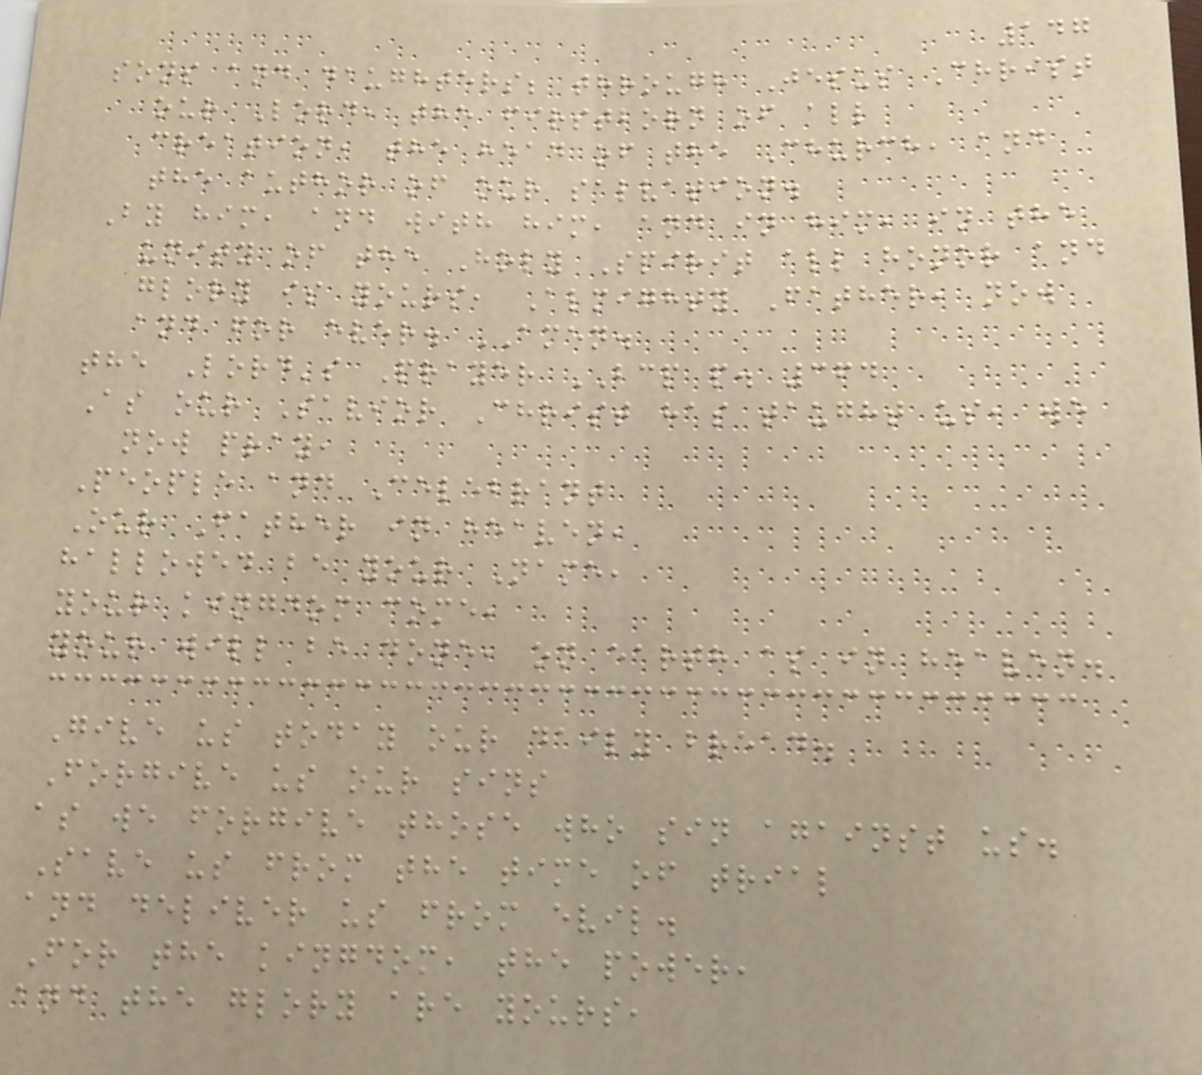147
sons and daughters; through Jesus Christ
our Lord, the firstborn of all
creation, the head of the Church, and
the author of our salvation.
By him, and with him, and in him, in the
unity of the Holy Spirit all honor and
glory is yours, Almighty Father, now
and for ever. AMEN.
the Lord's Prayer BCP p. 364
As our Savior Christ has taught us, we
now pray,
People and Celebrant
Our Father in heaven,
hallowed be your Name,
your kingdom come,
your will be done, on earth as in heaven.
Give us today our daily bread.
Forgive us our sins
as we forgive those who sin against us.
Save us from the time of trial
and deliver us from evil.
For the kingdom, the power,
and the glory are yours,
